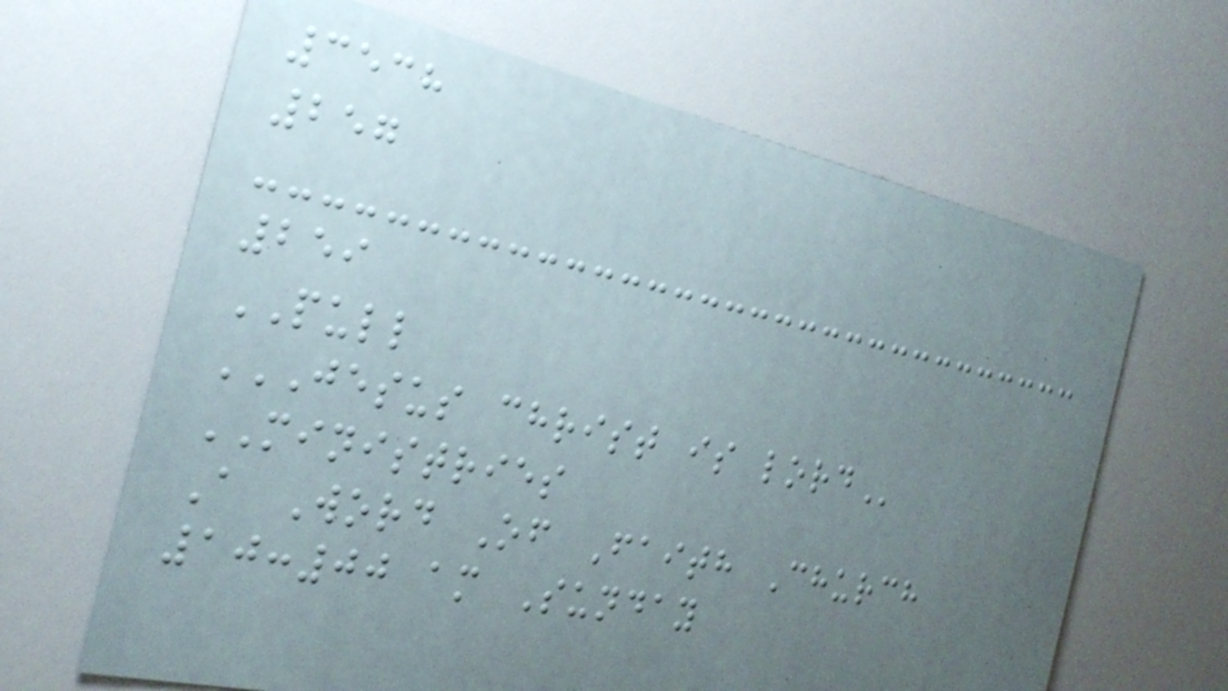3538
257
259
PULL
JESUS CHRIST IS LORD
MINISTRIES
A Word Of Faith Church
10:00 am Sunday
